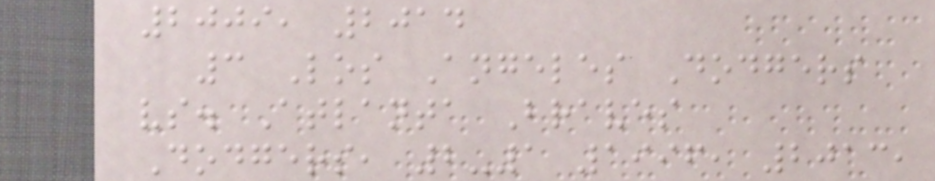2009, 2014
3 Los Angeles Dodgers
vs. Atlanta Braves
Dodgers, 2-1 1996, 2013,
